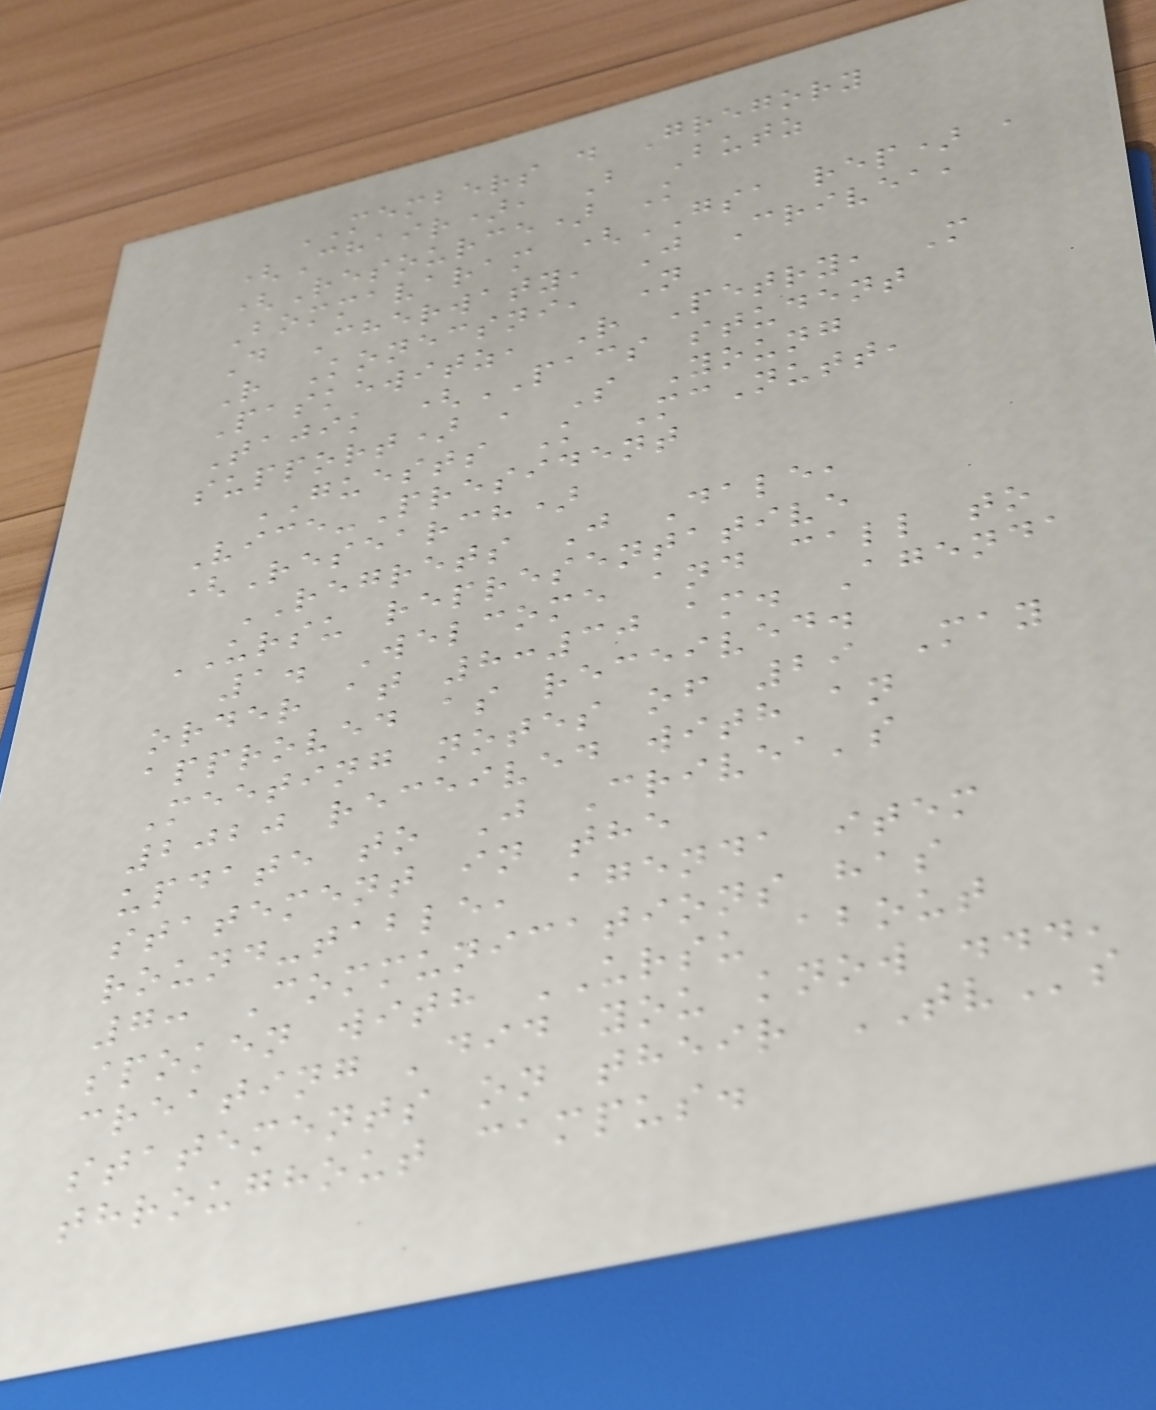MEMBERS d Gregory
(Chair), B Butz
(Resource) K
Bommavaram (GSA rep) ,
D Cherwaty, J Crivea,
R Konecsni, N
Paskewitz, R Petry, M
Tajik (PACS student
support) , S Young
GUESTS K McNutt,
Vice-President
(Research)
REGRETS J Dale,
URSU representative
1. Welcome and call to
order at 8:30 am. Agenda
approved as received.
Meeting notes of 29 May
2020 received with an
update to J Crivea's
statement in the
round-table, agenda item
7: Communications has
spoken with URSU about
creating 'did you know ...'
statements on their TVs
throughout campus.
